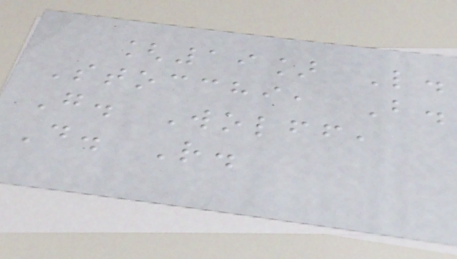[19] L.
Stocchi, B.
G. Wolff,
D. R.
